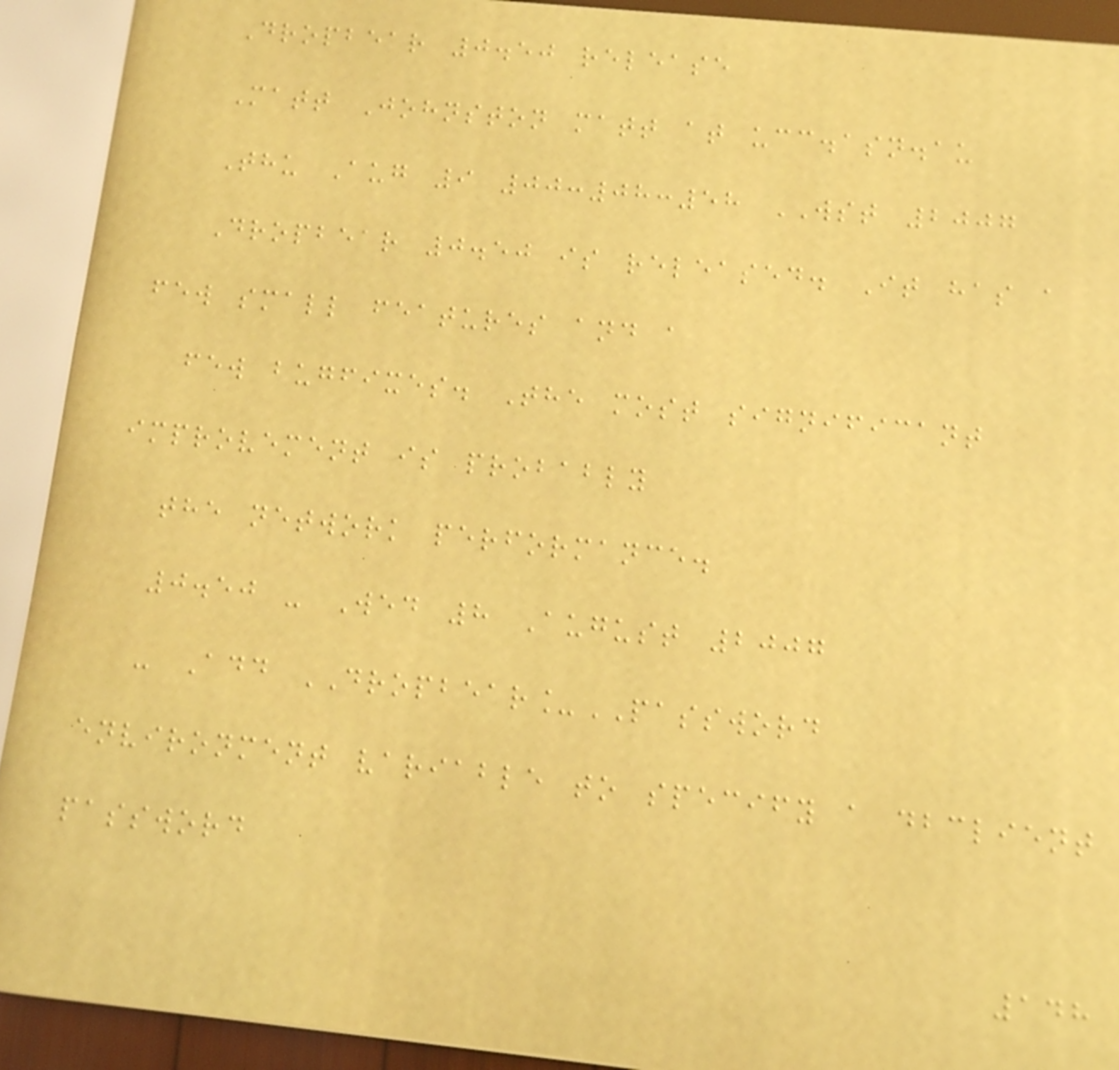Dropbear 0.50 release
Matt Johnston matt at ucc.asn.au
Thu Aug 9 00:08:58 WST 2007
Dropbear 0.50 is released. It has a
few small features and a
few bugfixes. The most significant
improvement is probably
the network performance.
0.50 - Wed 8 August 2007
- Add DROPBEAR_PASSWORD
environment variable to specify a dbclient
password
148
